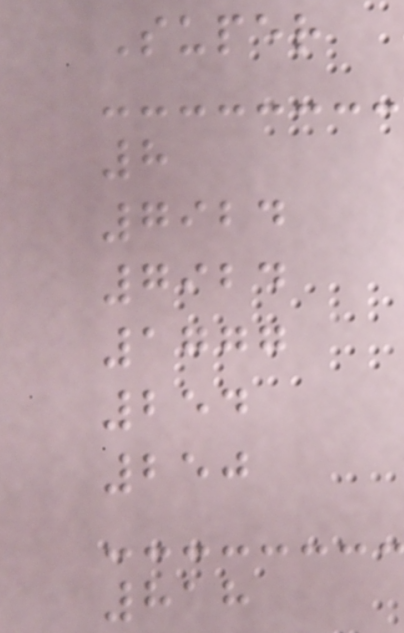Super
8
7924
7924
1777
254
250
818
